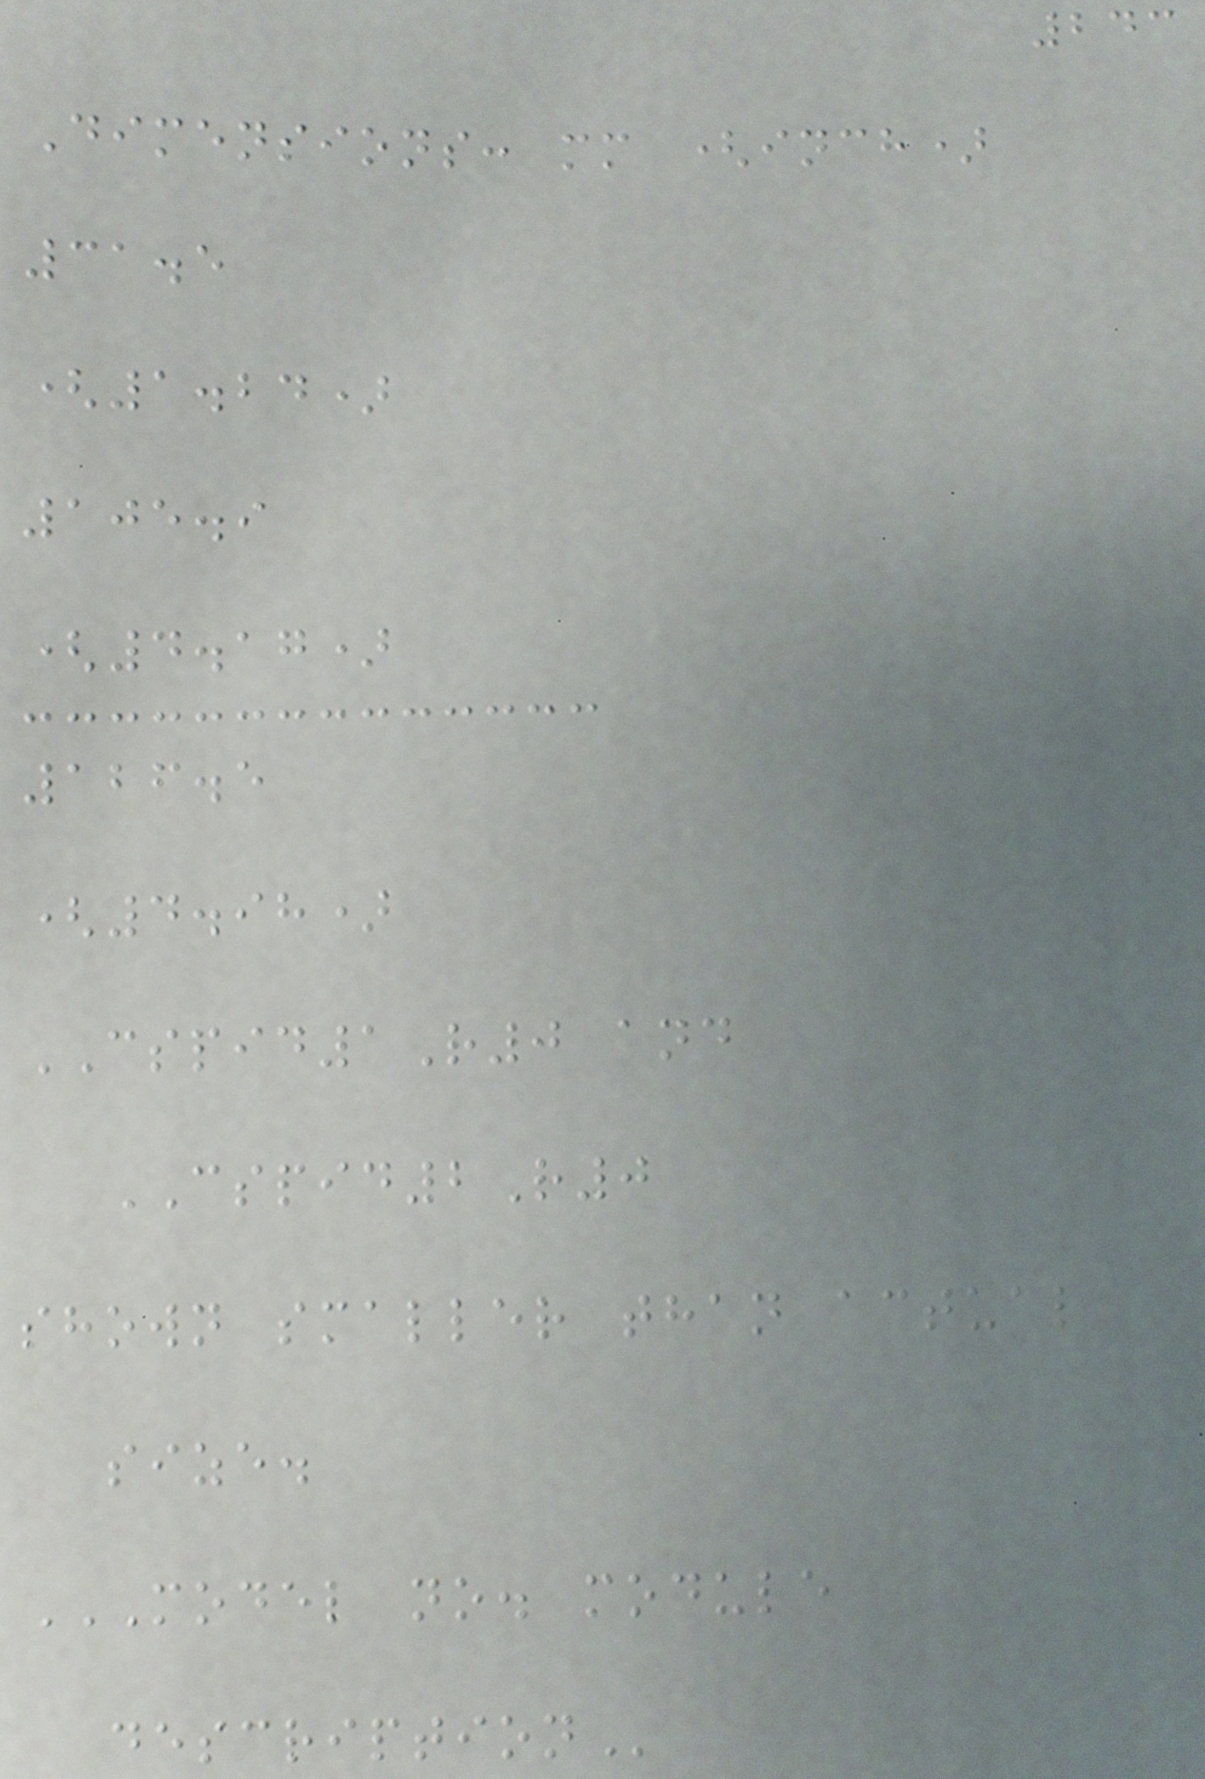243
Dimensions: mm (inch)
31.5
(1.24)
105.9
(4.17)
126.5
(4.98)
CSPID1R0 and
CSPID2R0
shown smaller than actual
size.
MODEL NO. MODULE
DESCRIPTION
